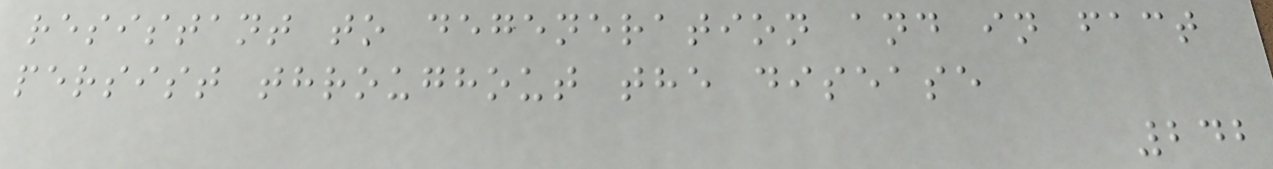resistant to degeneration and in fact
persist throughout the disease
242
